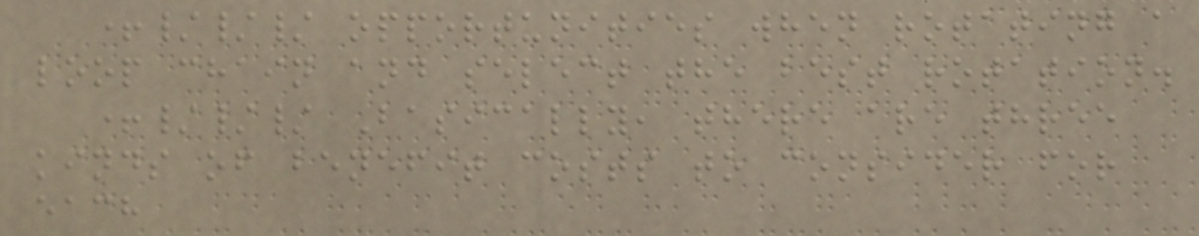+/// opportunities when rotating a
loop chain and select the best rotation.
+/// Basically, there are three
kinds of benefit costs to consider for
each
